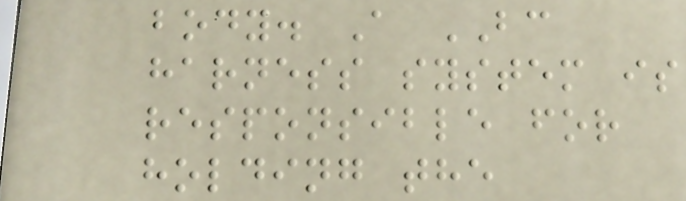body. A BC
harness system is
responsible for
holding the
